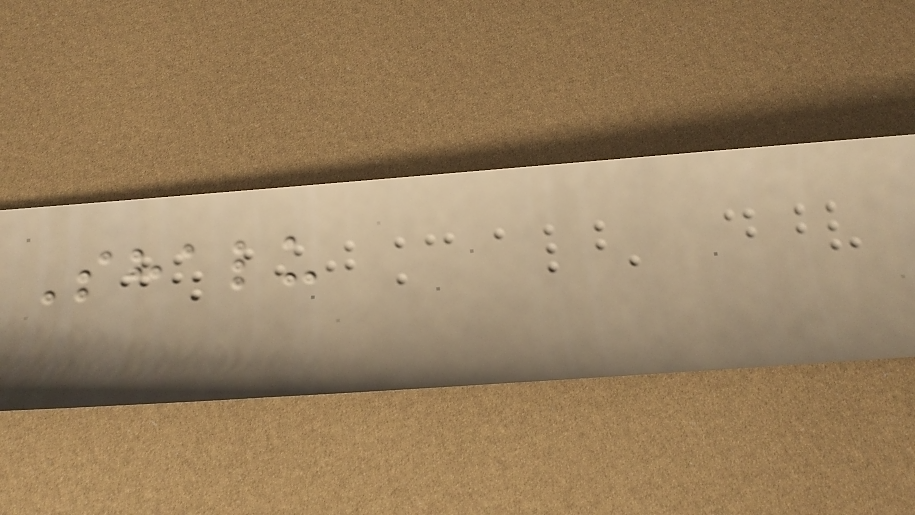Shalu
